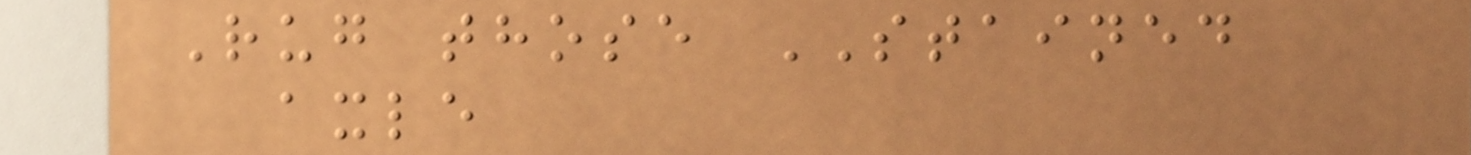Rug those STAINED
axle
